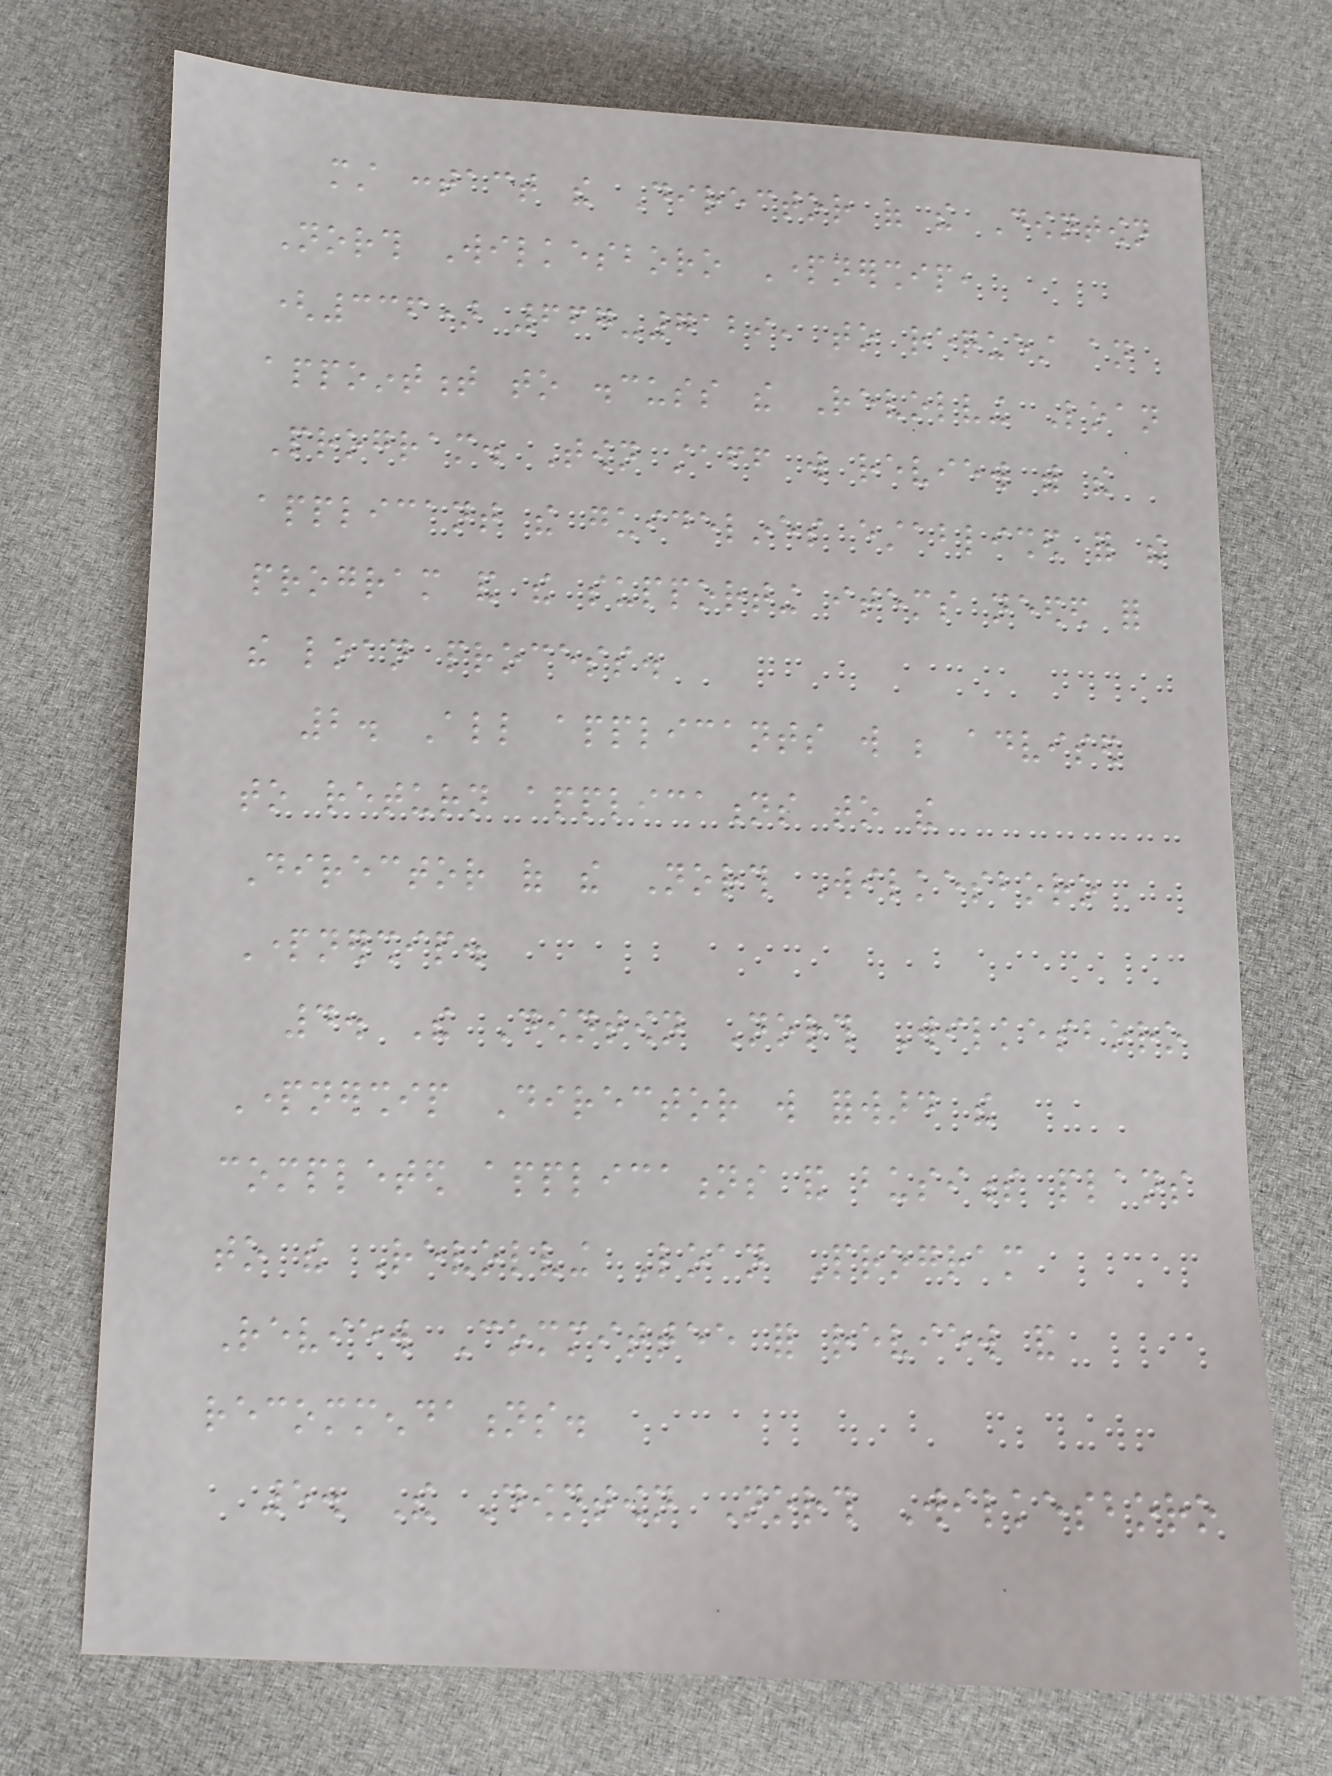must contact the Director of the Downtown
North Wilkesboro Partnership,
(336) 667-7129, to request an
appointment to discuss the Revolving Loan
Program. Town staff will review with the
applicant the guidelines established for the
program and the supporting items needed for
the loan process.
2. All applicants will be advised
to return applications to the
Director of the North Wilkesboro
Partnership.
4. The Downtown North Wilkesboro
Partnership Director will forward the
completed applications and business plans
to the Revolving Loan Program
Review Committee for review and
recommendations.
5. The Downtown North Wilkesboro
